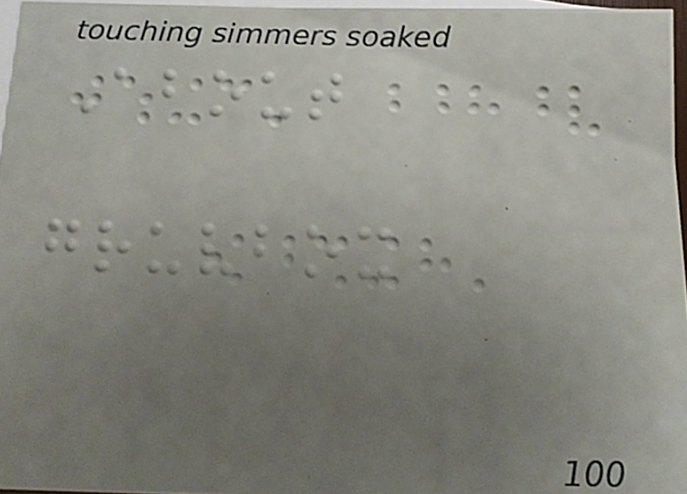About
gruvbox
